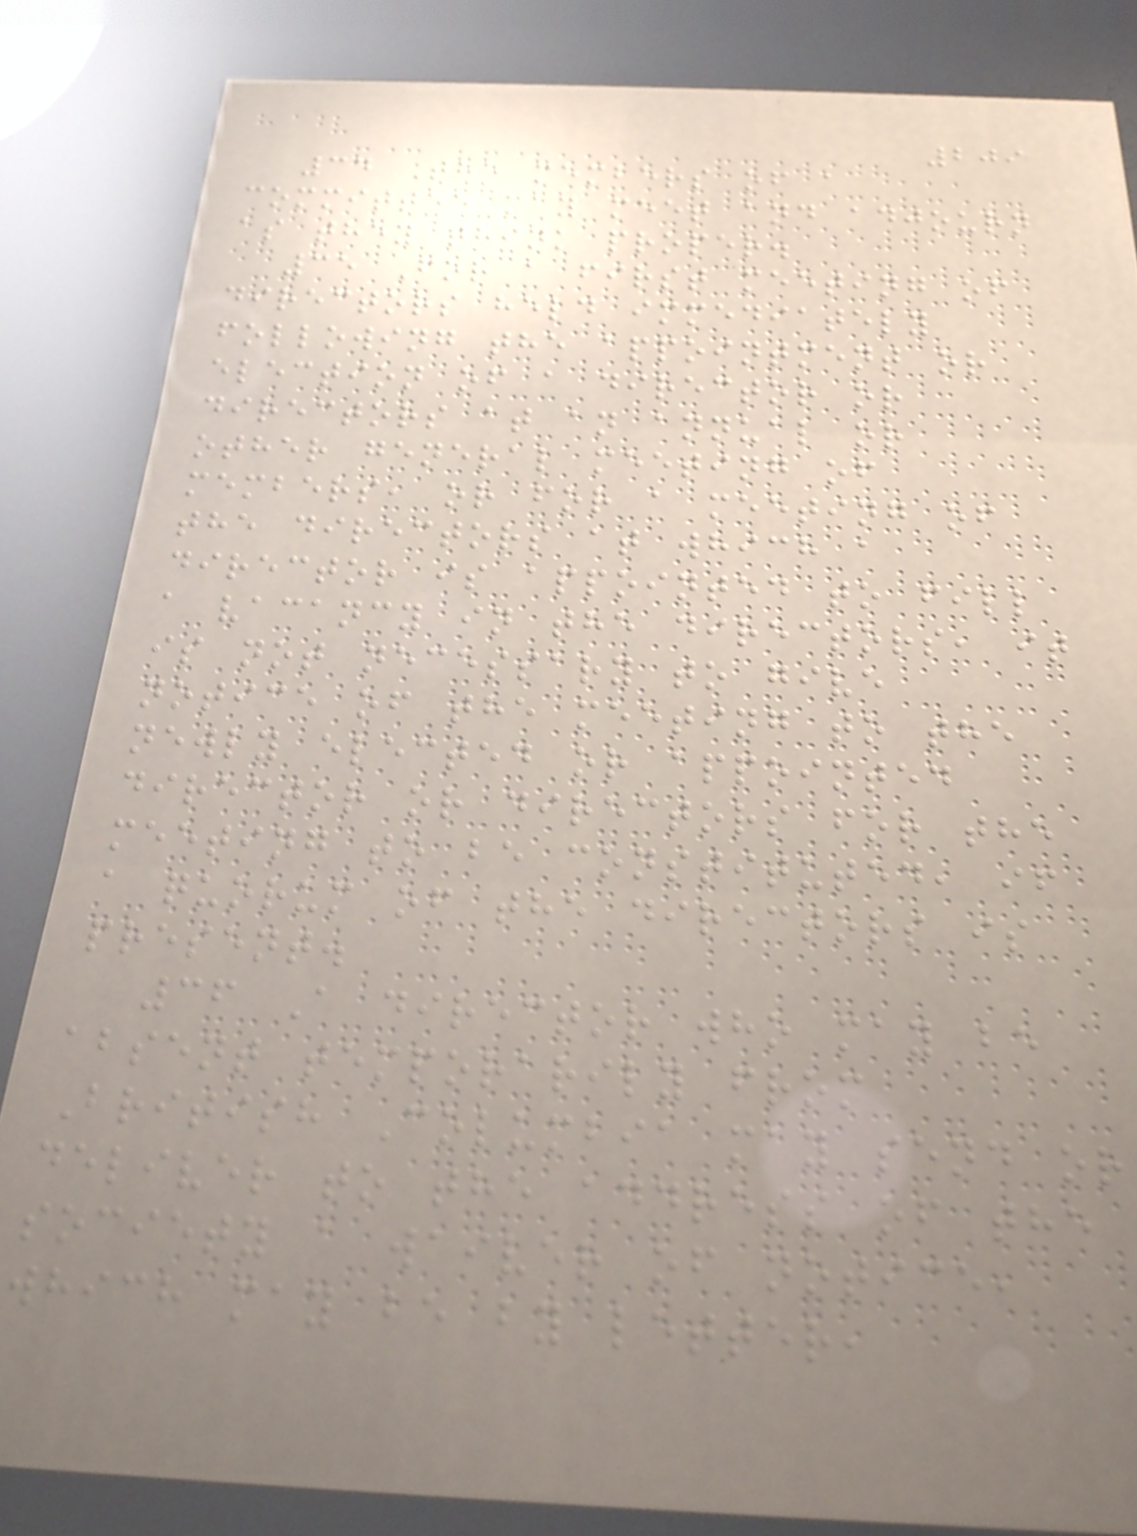209
34 The members of a
committee may meet and adjourn
as they think proper.
35 For a first meeting of
directors held immediately
following the appointment or
election of a director or
directors at an annual or
other general meeting of
members, or for a meeting of
the directors at which a
director is appointed to fill
a vacancy in the directors, it
is not necessary to give
notice of the meeting to the
newly elected or appointed
director or directors for the
meeting to be constituted, if
a quorum of the directors is
present.
36 A director who may be
absent temporarily from
British Columbia may send or
deliver to the address of the
society a waiver of notice,
which may be by letter,
